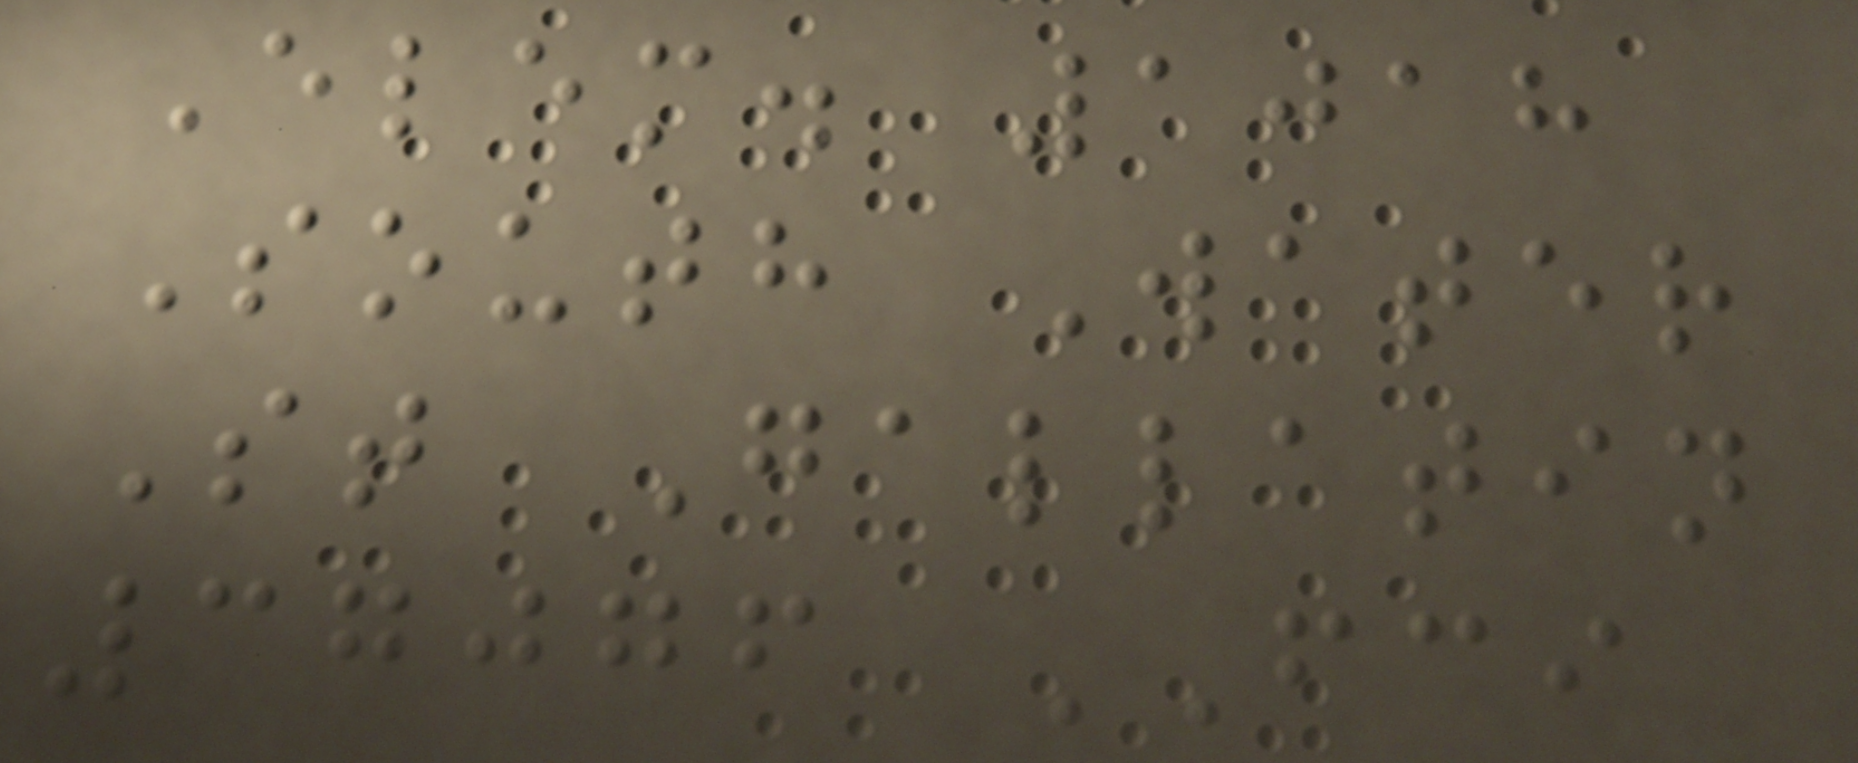Elem. 1018
South Water
St Gallatin
37076 FCI
